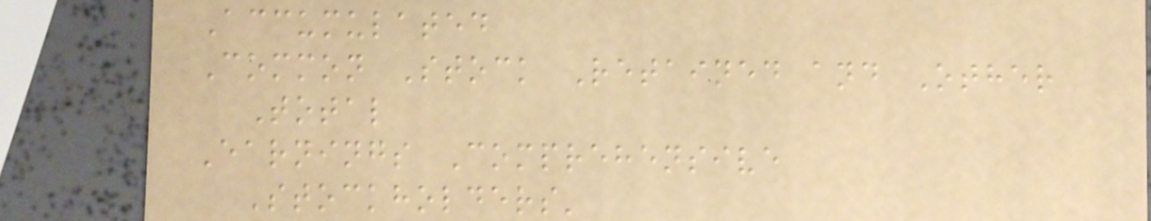Accumulated
Common Stock Retained and Other
Total
Earnings Comprehensive
Stockholders'
